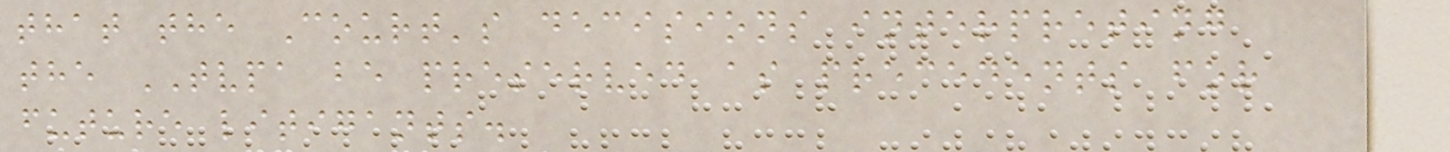that the Court's decisions interpreting
the TVPA be preserved as precedents for
future litigants.
